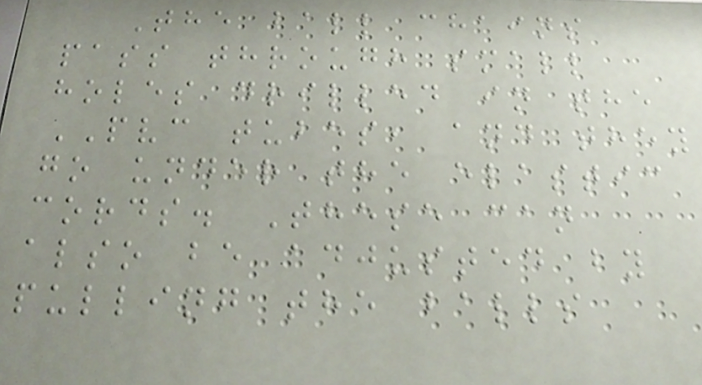The ball chains
pass through small
holes drilled in the
PVC tubes, and they
go under the elastic
cords. These can
also be adjusted by
pulling the balls
